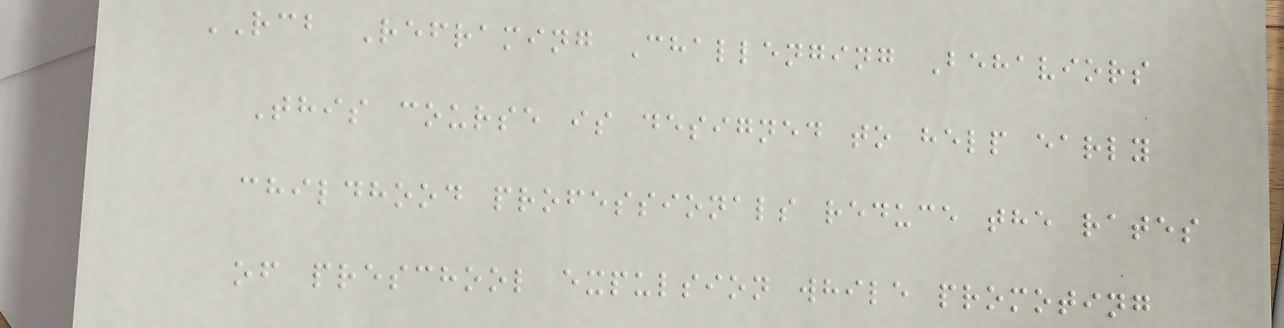RCB Reframing Challenging Behaviors
This course is designed to help early
childhood professionals reduce the rates
of preschool expulsion while promoting
